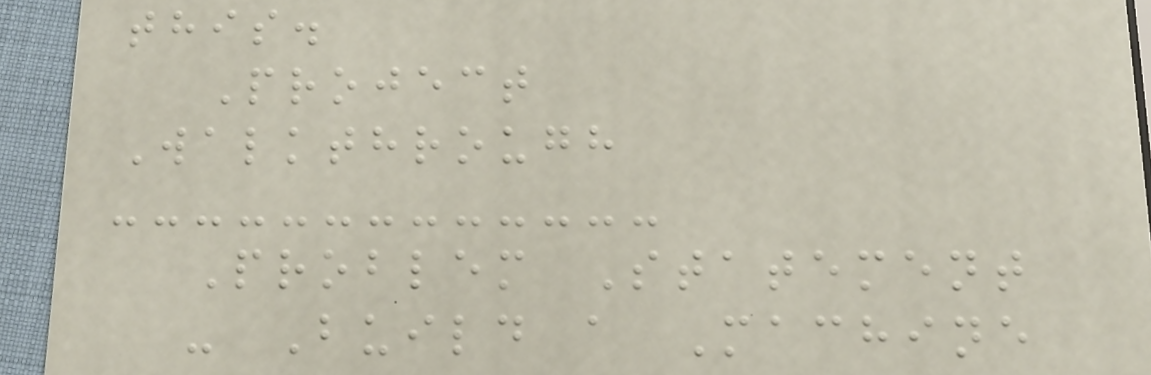this.
Project
Walkthrough
Problem Statement
- Build a Machine
